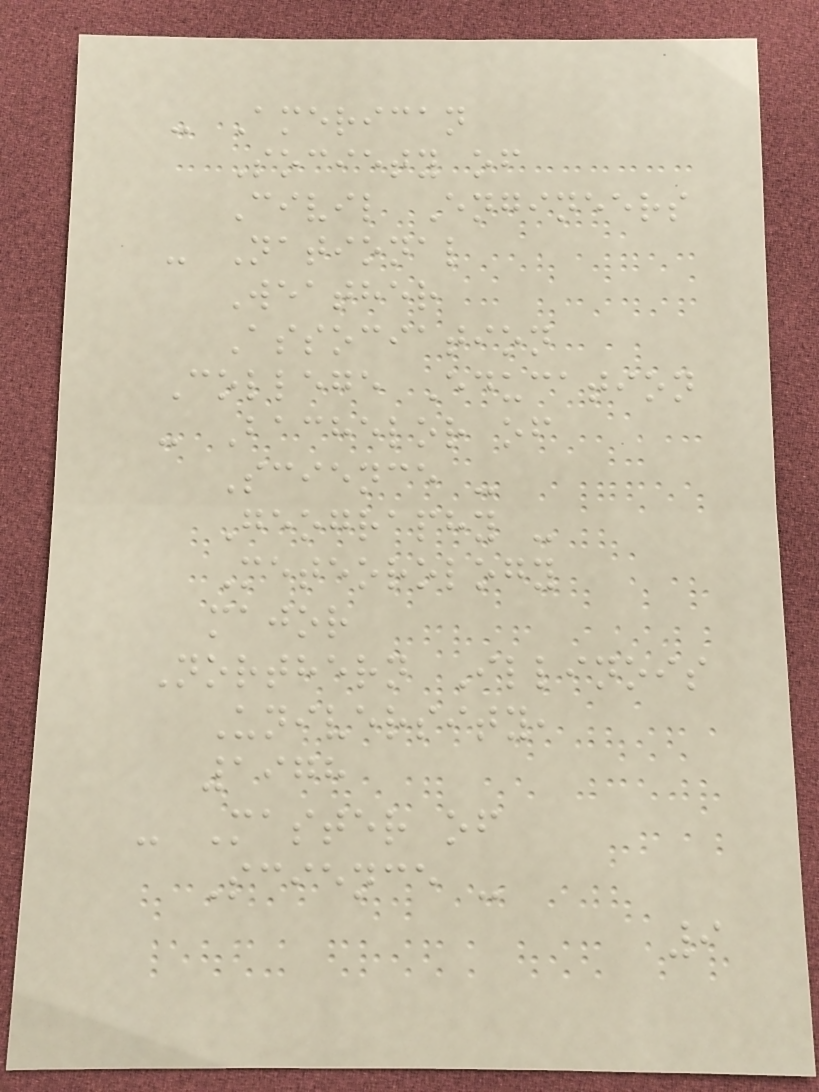- American
Society of
Civil Engineers
- National
Weather
Association
College Education
- Bachelor of
Science -
Geography -
Meteorology
major
Northern Illinois
University,
1978
- Master of
Science -
9
